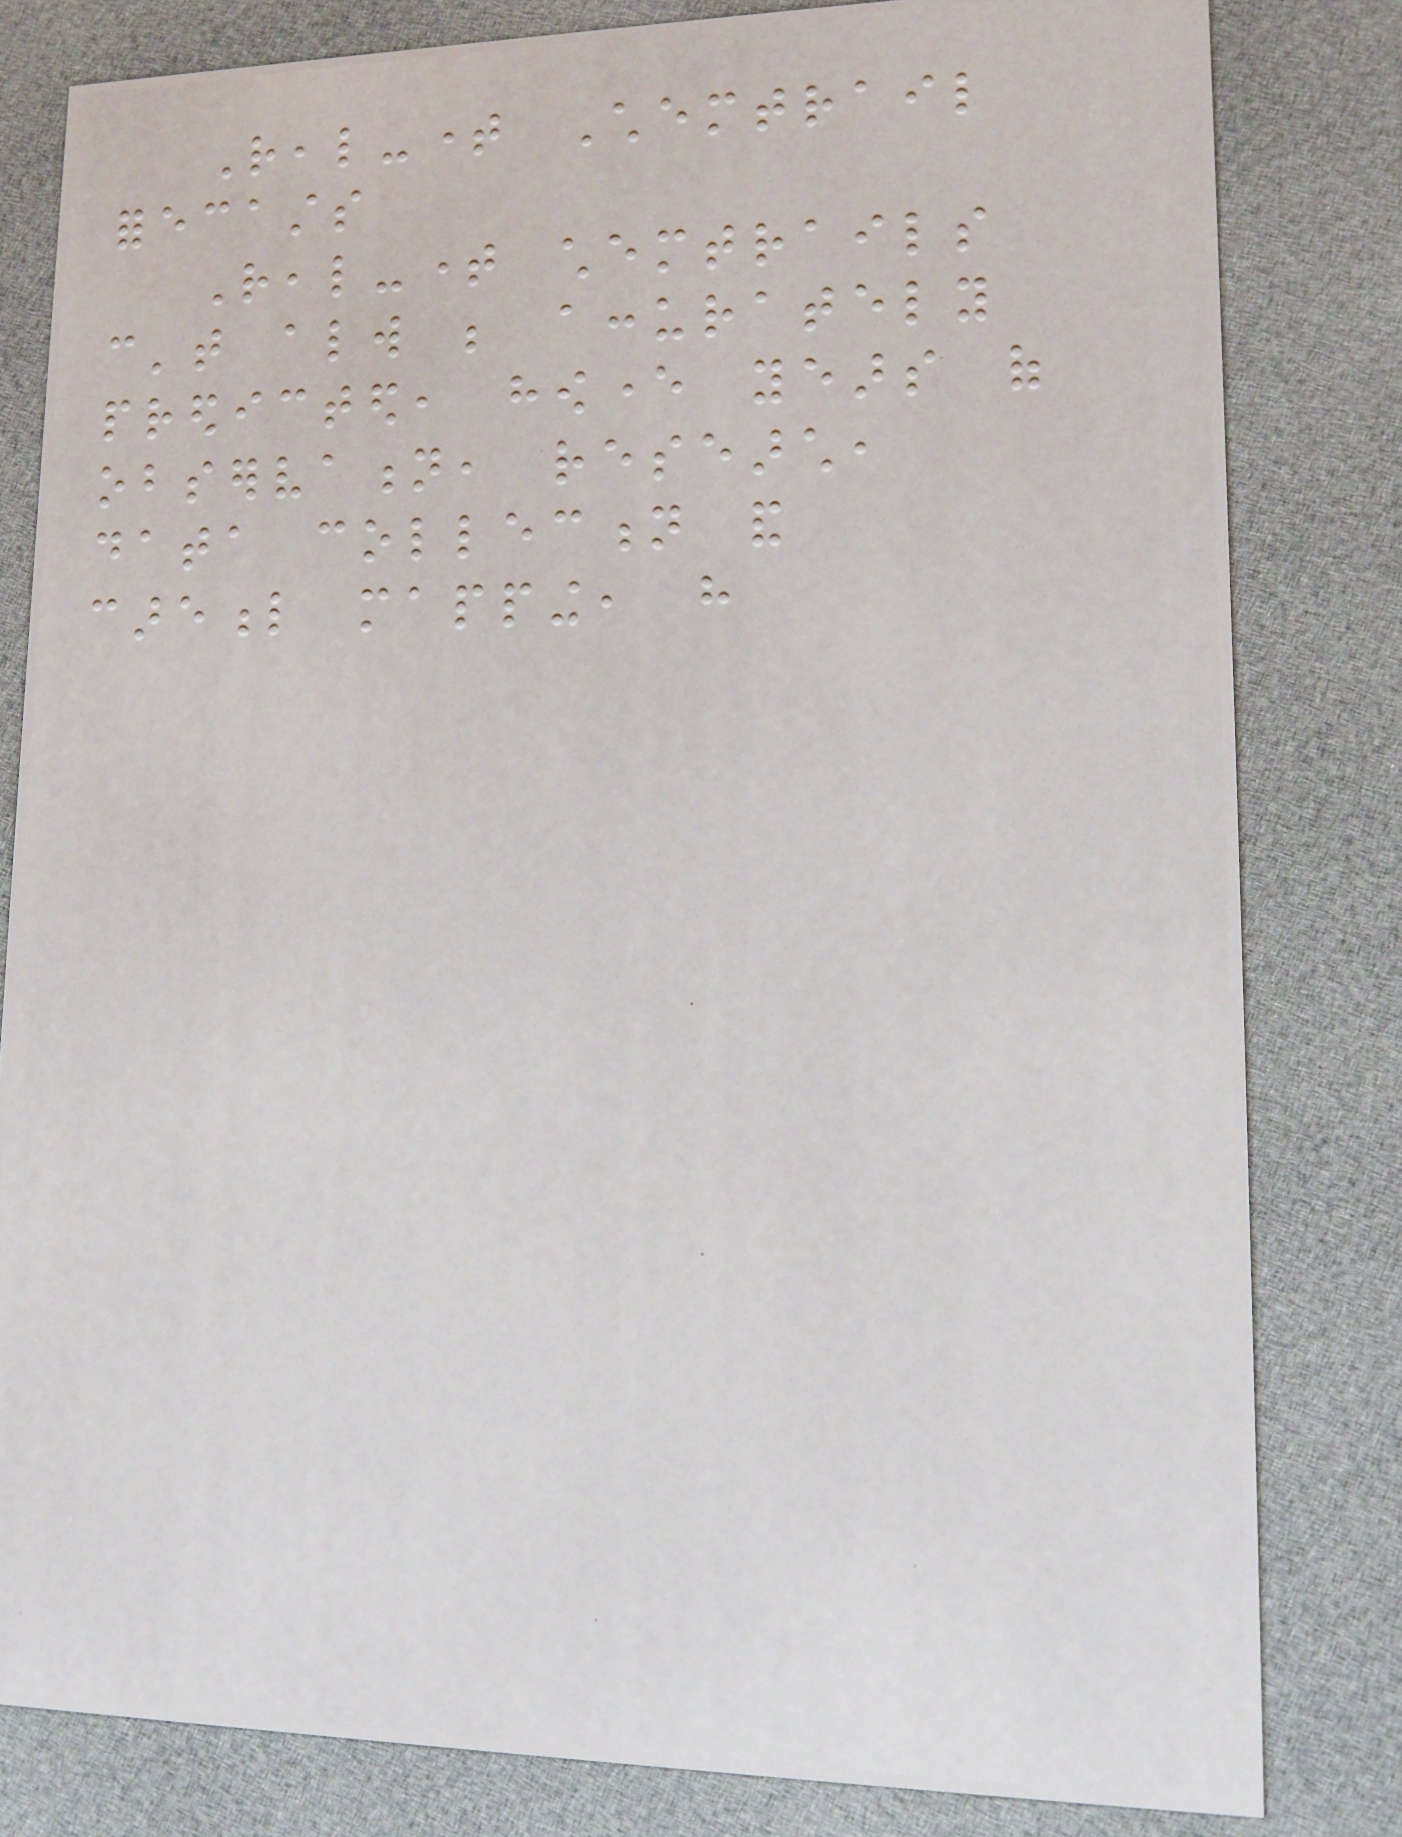Real-time Chemtrail
forecasts
Real-time chemtrails
can't always be accurately
predicted, however years of
observation, research,
data collection and
careful mapping, have
